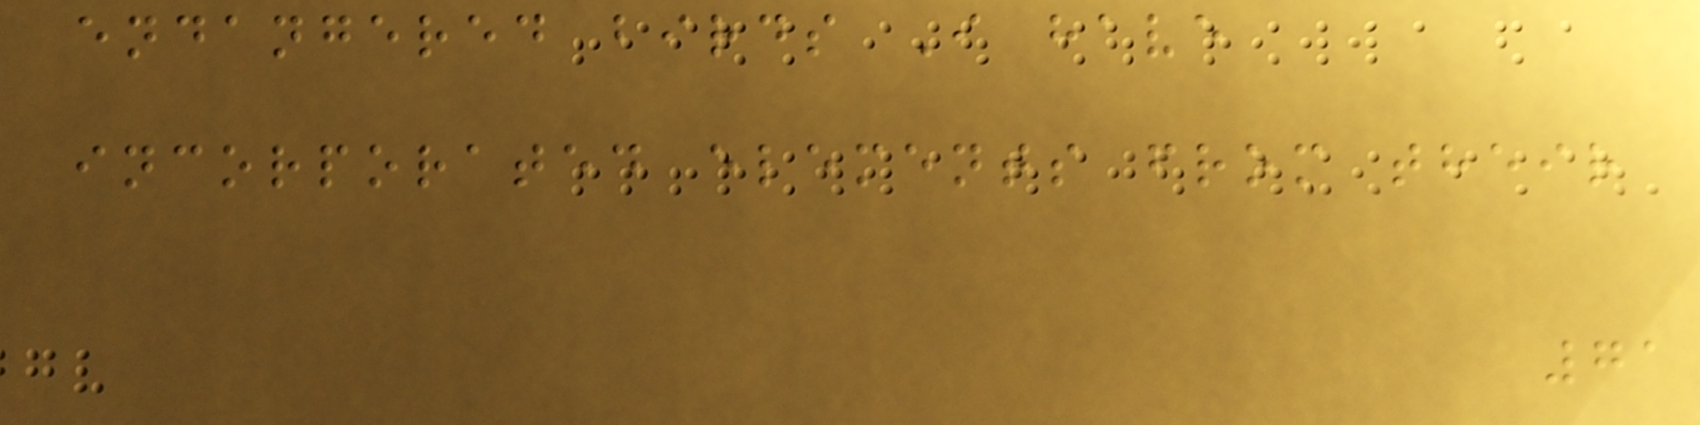endangered birds I have
incorporated elements from their
71
